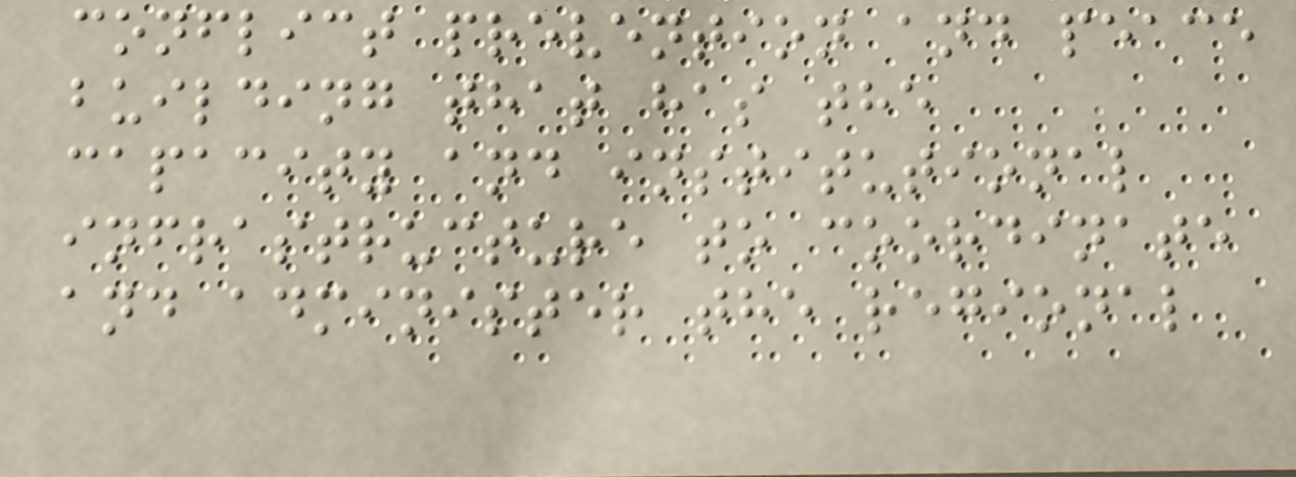conflict prevention and peace
building that has the
capacity and institutional
infrastructure to coordinate
and administer the regional
